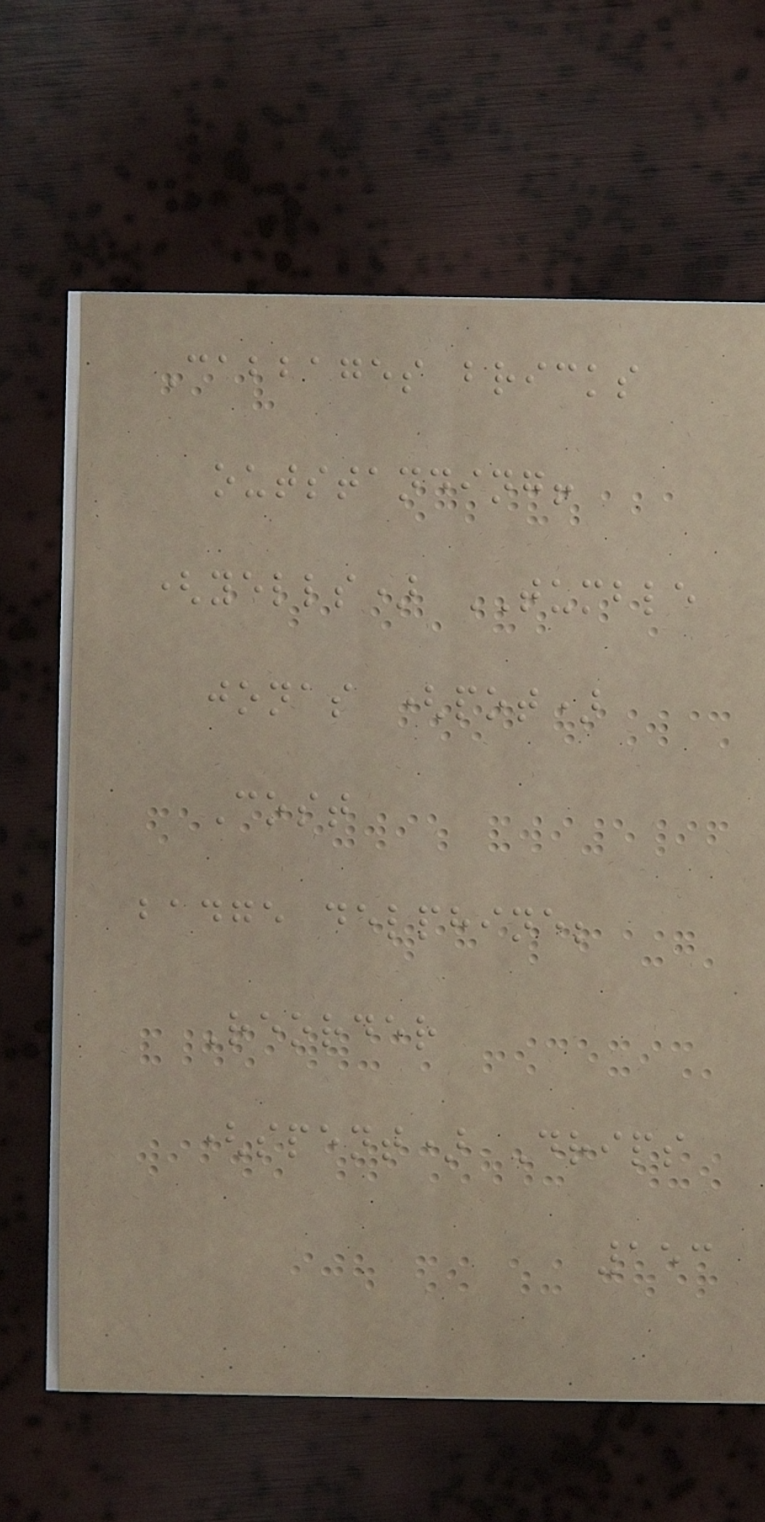Cabbages bricks
outstanding!
(yells) TUMBLE
jonas (pot)
Cost
badge delphine;
Reorder
(spent) Drips
153
